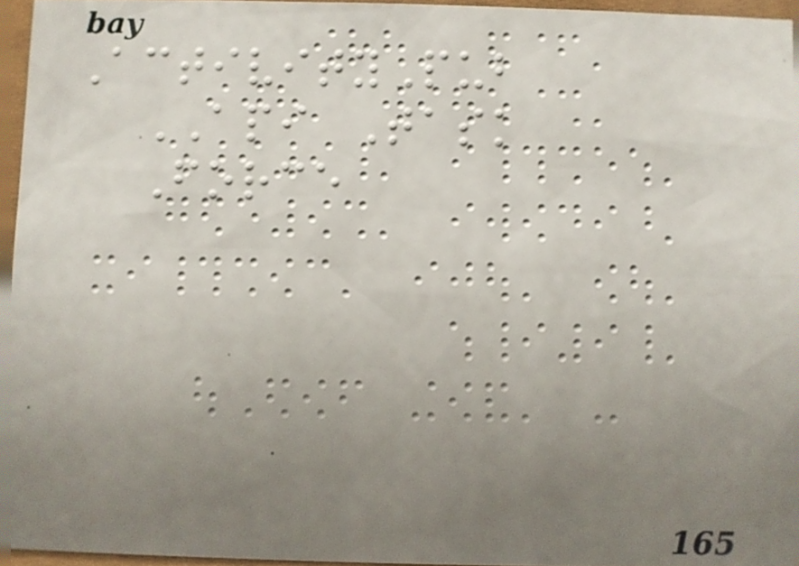ActivityPub
API Task
Force
